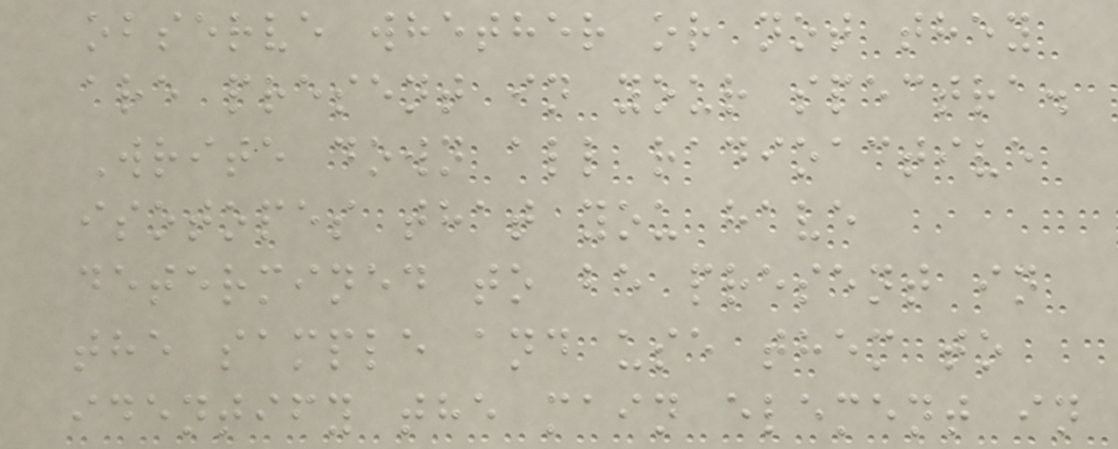observe whether or not they
are present in your spectra.
Write down all radioactive
isotopes that you have
determined to be present in
the sample and use them to
identify the main element in
